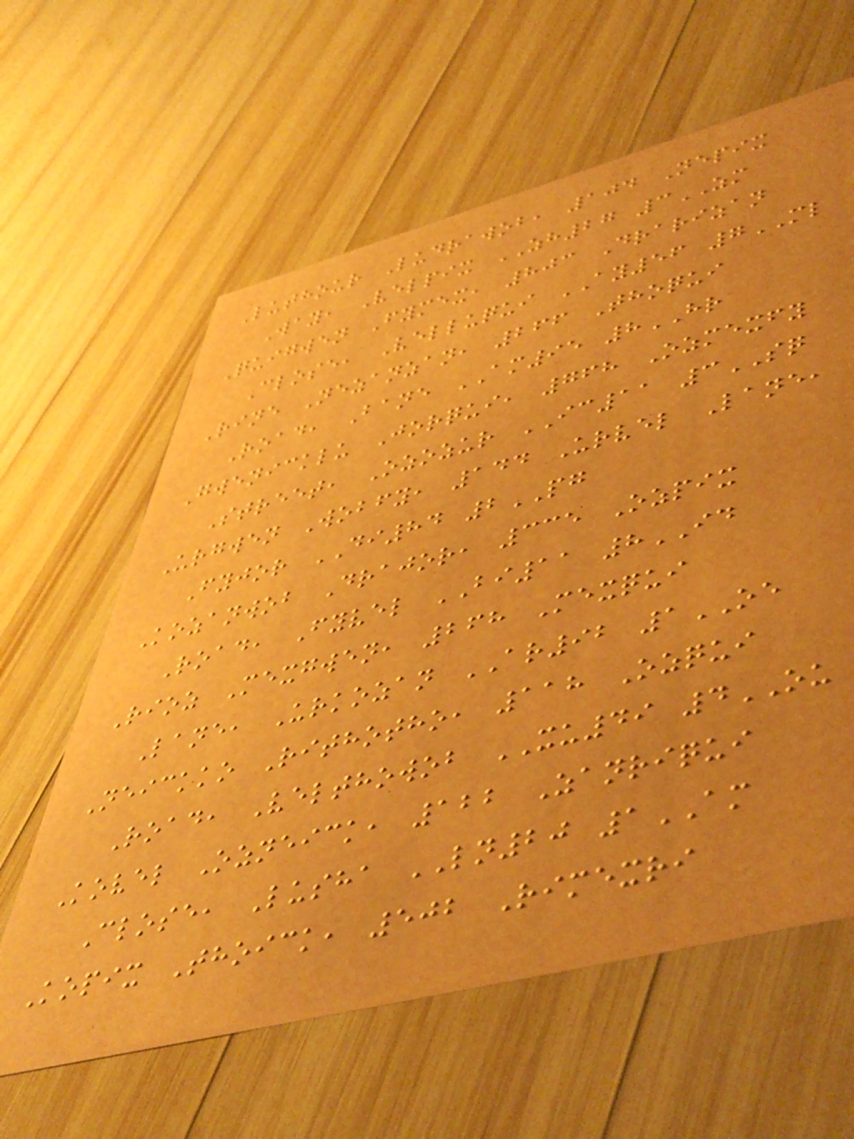Luthour Ludrawob, 104 Nepix
Way, Velpix ZH27 3ZM
Quigwen Fymex, 803 Drarizan
Close, Velluqui AY56 7ML
Rine Nezanzan, 266 Thoqui
Road, Bane AM95 8HR
Gwenicklu Jorqui, 768 Ozmexfy
Street, Ozozur IC11 3SQ
Urgwen Wobfy, 144 Urvel Lane,
Fyjor DI84 2PG
Kozanwob Drajor, 335 Ozpix
Road, Fyvel BI11 8ID
Rioz Mexgwen, 268 Mexqui
Lane, Urkozan AR92 1OE
Neickko Rithotho, 118 Ozqui
Road, Velthowob XU49 4OU
Kovel Ozneick, 122 Zanriqui
Close, Lusha LN20 1AM
Kopix Thoick, 502 Rimexri
